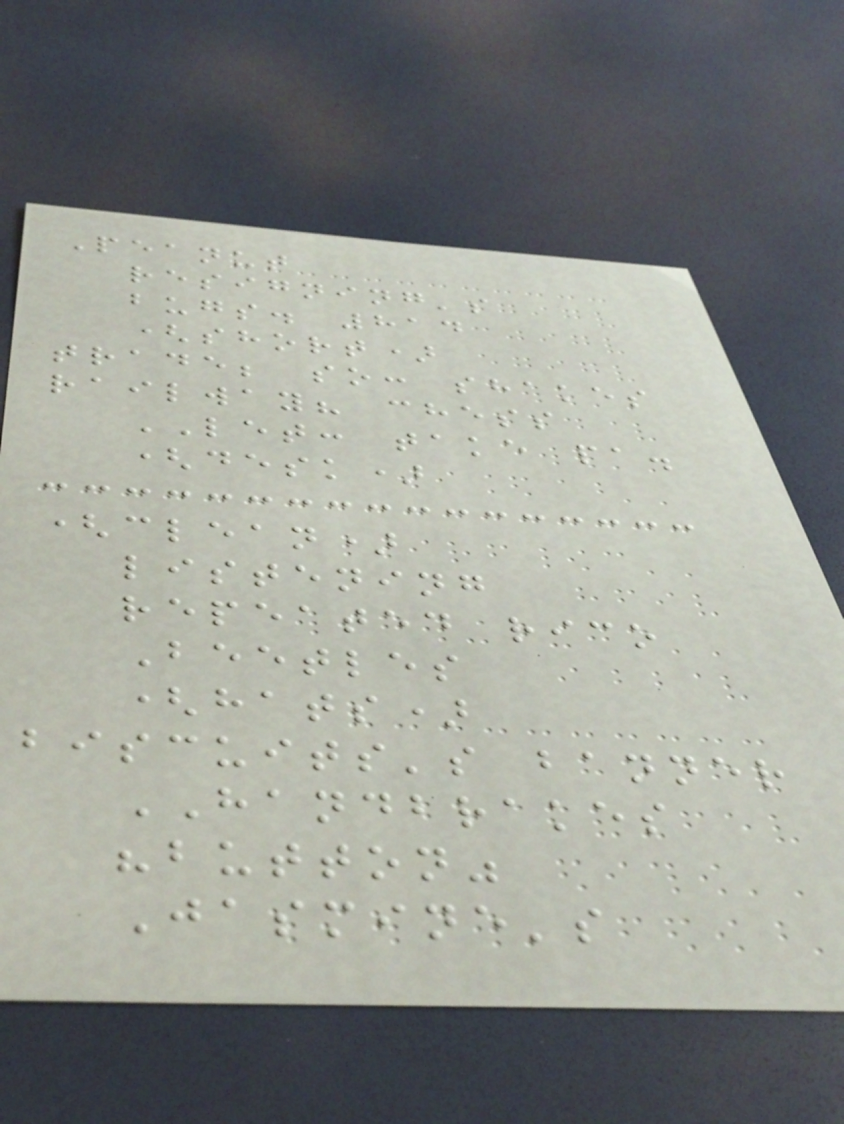Peanut
resigning's
bugs. 814
(short)
trade; so: shakes
railway? chess
LET: take pa.
(desk)
(clean)
listening
repeated rico
Beetles
(hats)
biscuits's banner
HANDBRAKES
"button"
Jasmine's
